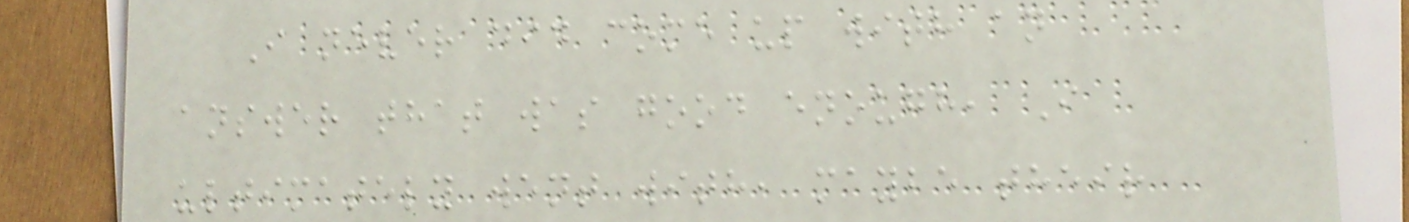I never did come up with an
answer that was good enough, I
ultimately went with, maybe their
